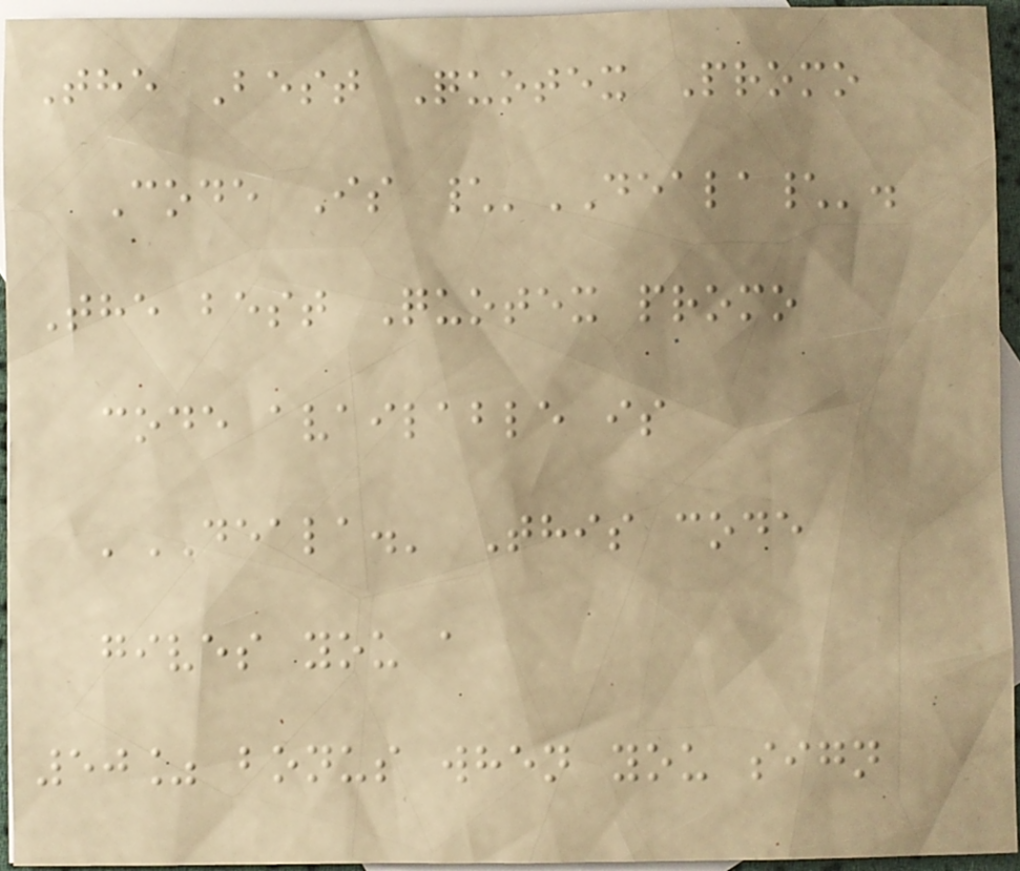The Best Quotex Promo
Code Is \'DEALA\'.
The best Quotex promo
code available is
'DEALA.' This code
gives you a
50% bonus when you sign
